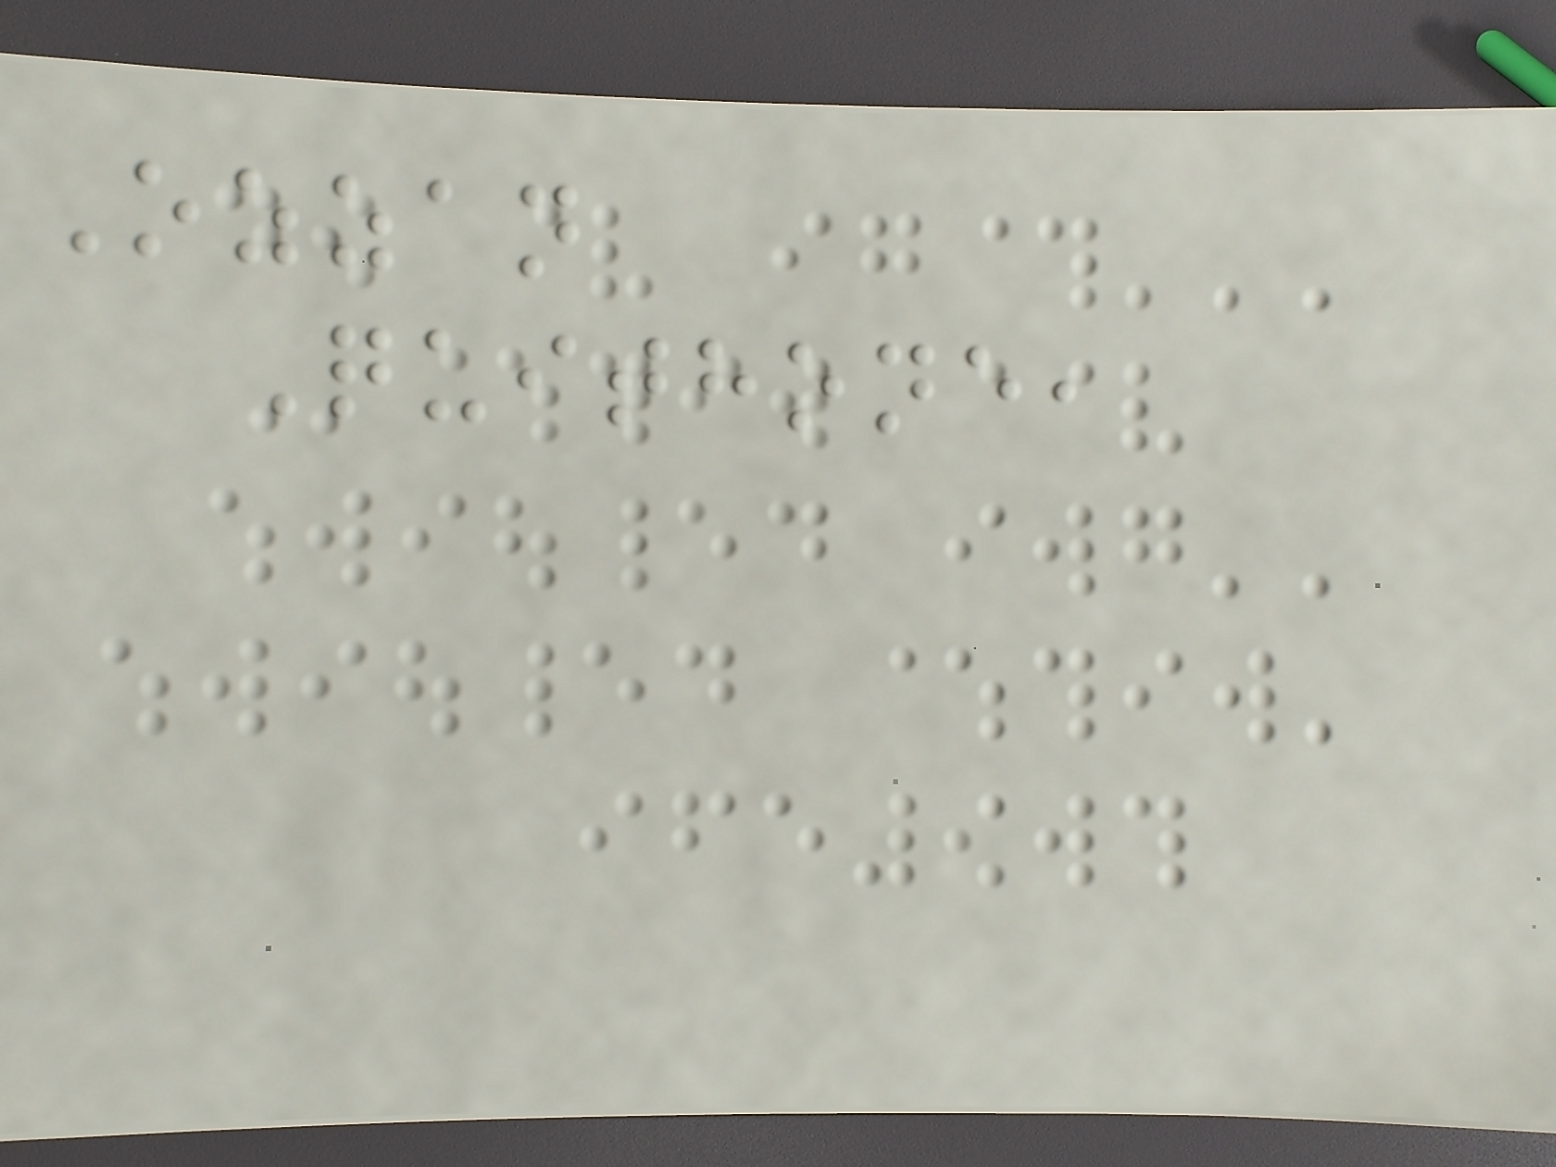Ozzan
Quithone,
